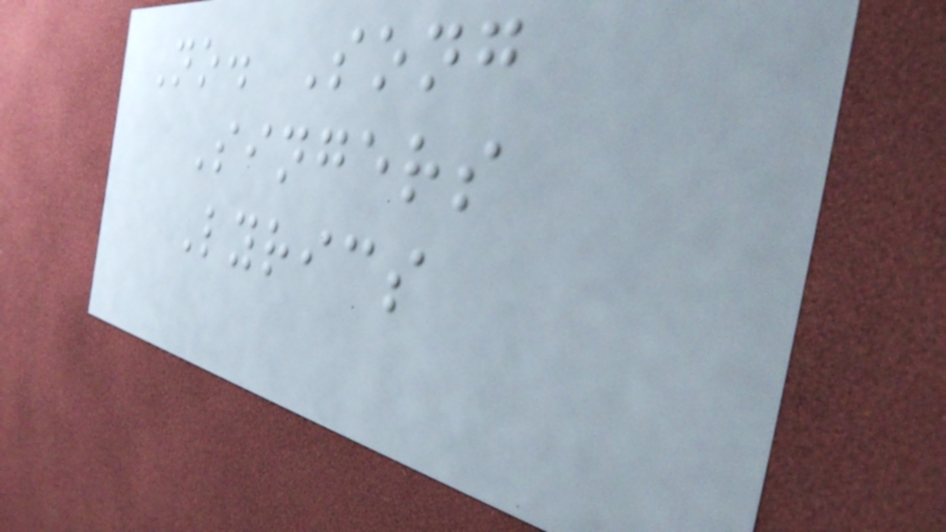No. Song
Singers
Lyrics
